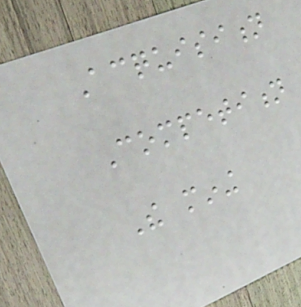Acquisition
Competition
The mining
